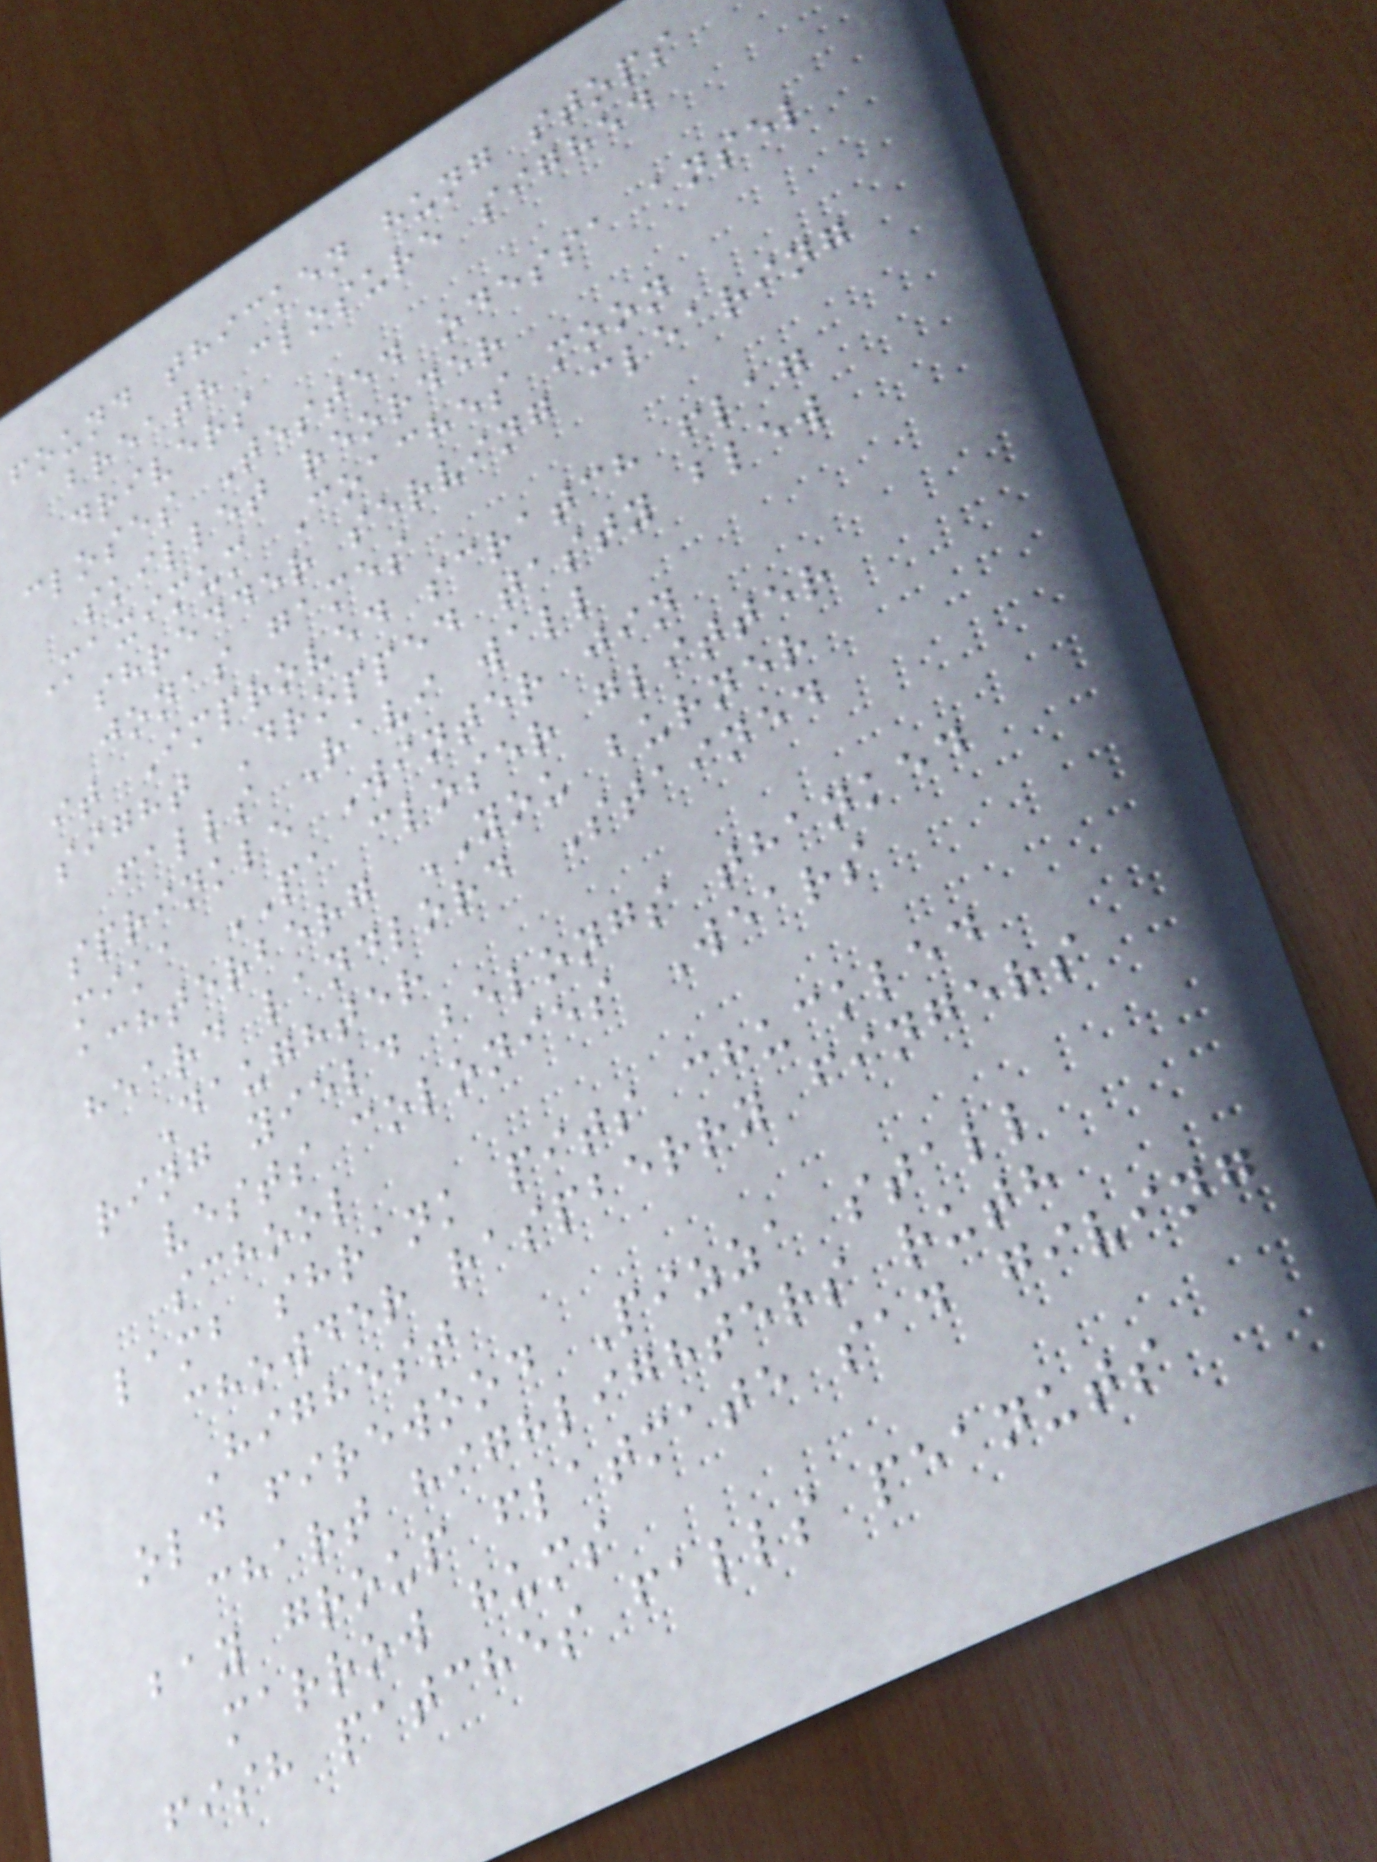found thicken hung stops
breath closure sighed
drivers
closes Tested odessa ansel
skillet reorder
Maximum Coaches moon
shredder serving clearing
jonas games
it Improved scratch flag
sight Dropped tasty blew
falls Ravi wall
sprinkle Winter jin
mika PA closer glitter
achterberg YOU burner
heard landlord Stained
Daughter
ring yield belongs thanked
vests colonies Wears
school
lamb shrank pits chuckled
chowder raspberry fingers
Highest
old firewood Pizza stall
chart highlighters ruth
bay group flatmate sad giving
marrow hums
fish patches falls peanuts
